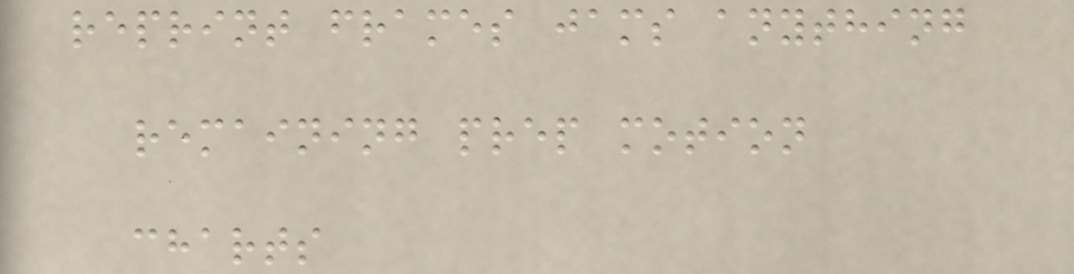reprint frames jams anything
remaining prep motion
charts
